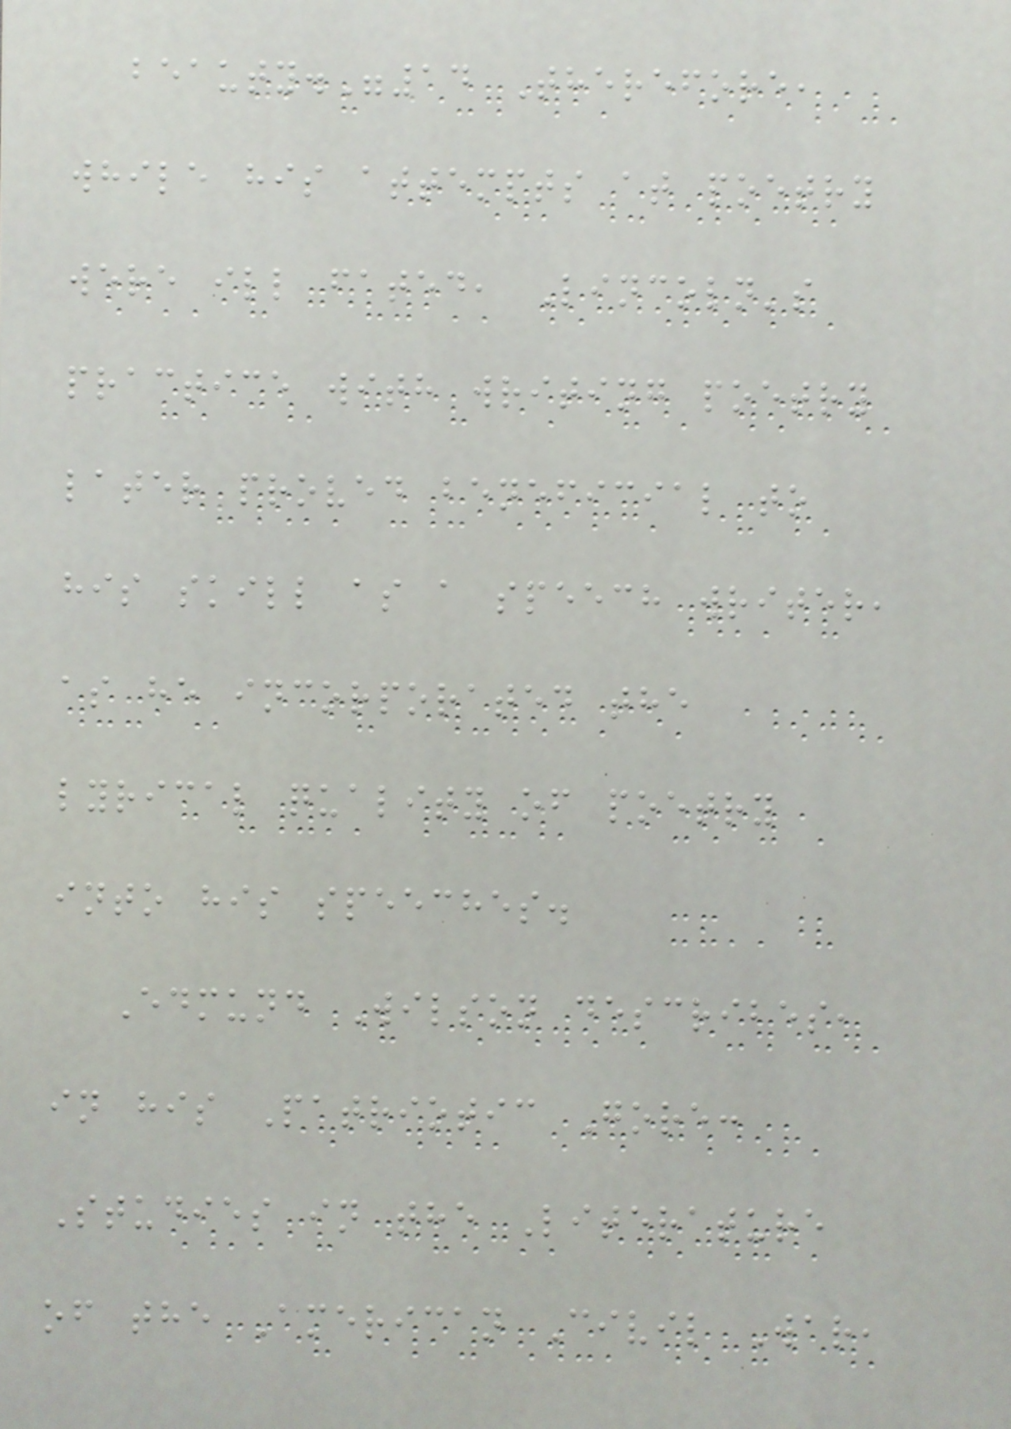beauty."14 Therefore,
while his attempts at poetry
were ill fated, Lincoln's
practice with writing poetry
later proved beneficial to
his skill as a speech writer,
as he incorporated the
lyrical quality of poetry
into his speeches.
Edmund Wilson describes,
in his Patriotic Gore:
Studies in the Literature
of the American Civil War,
